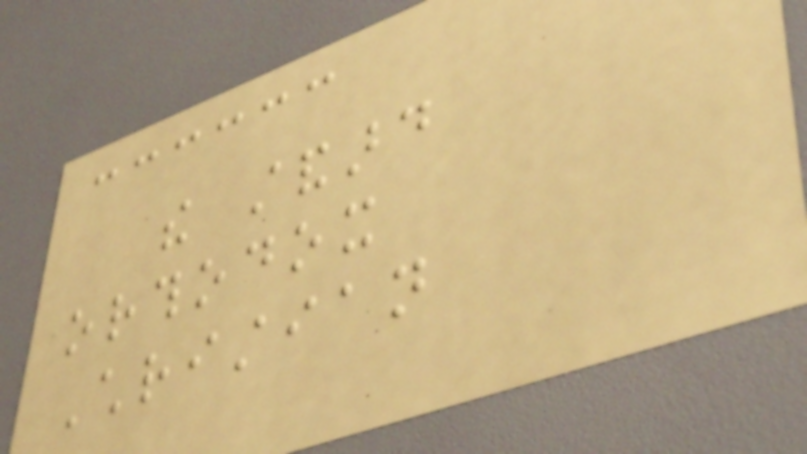the standard
orthodox
Christian
